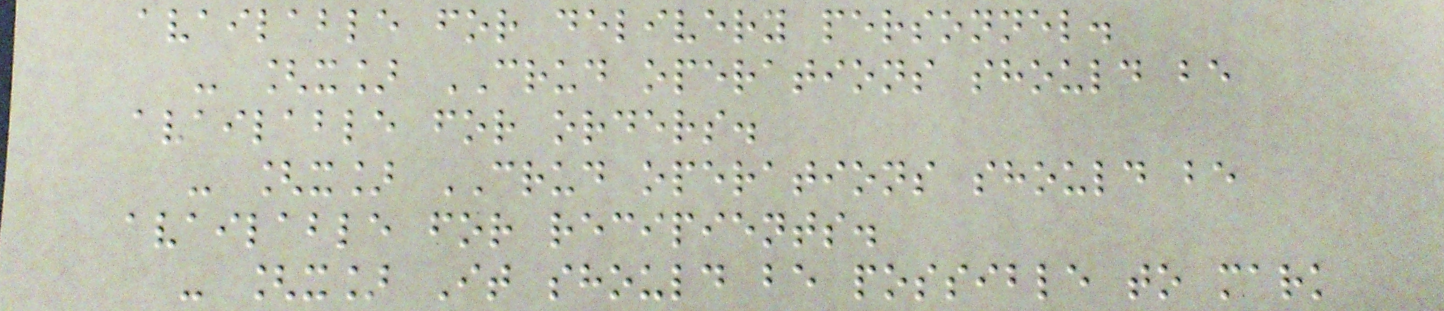available for delivery personnel.
- [x] CRUD operations should be
available for orders.
- [x] CRUD operations should be
available for recipients.
- [x] It should be possible to mark
